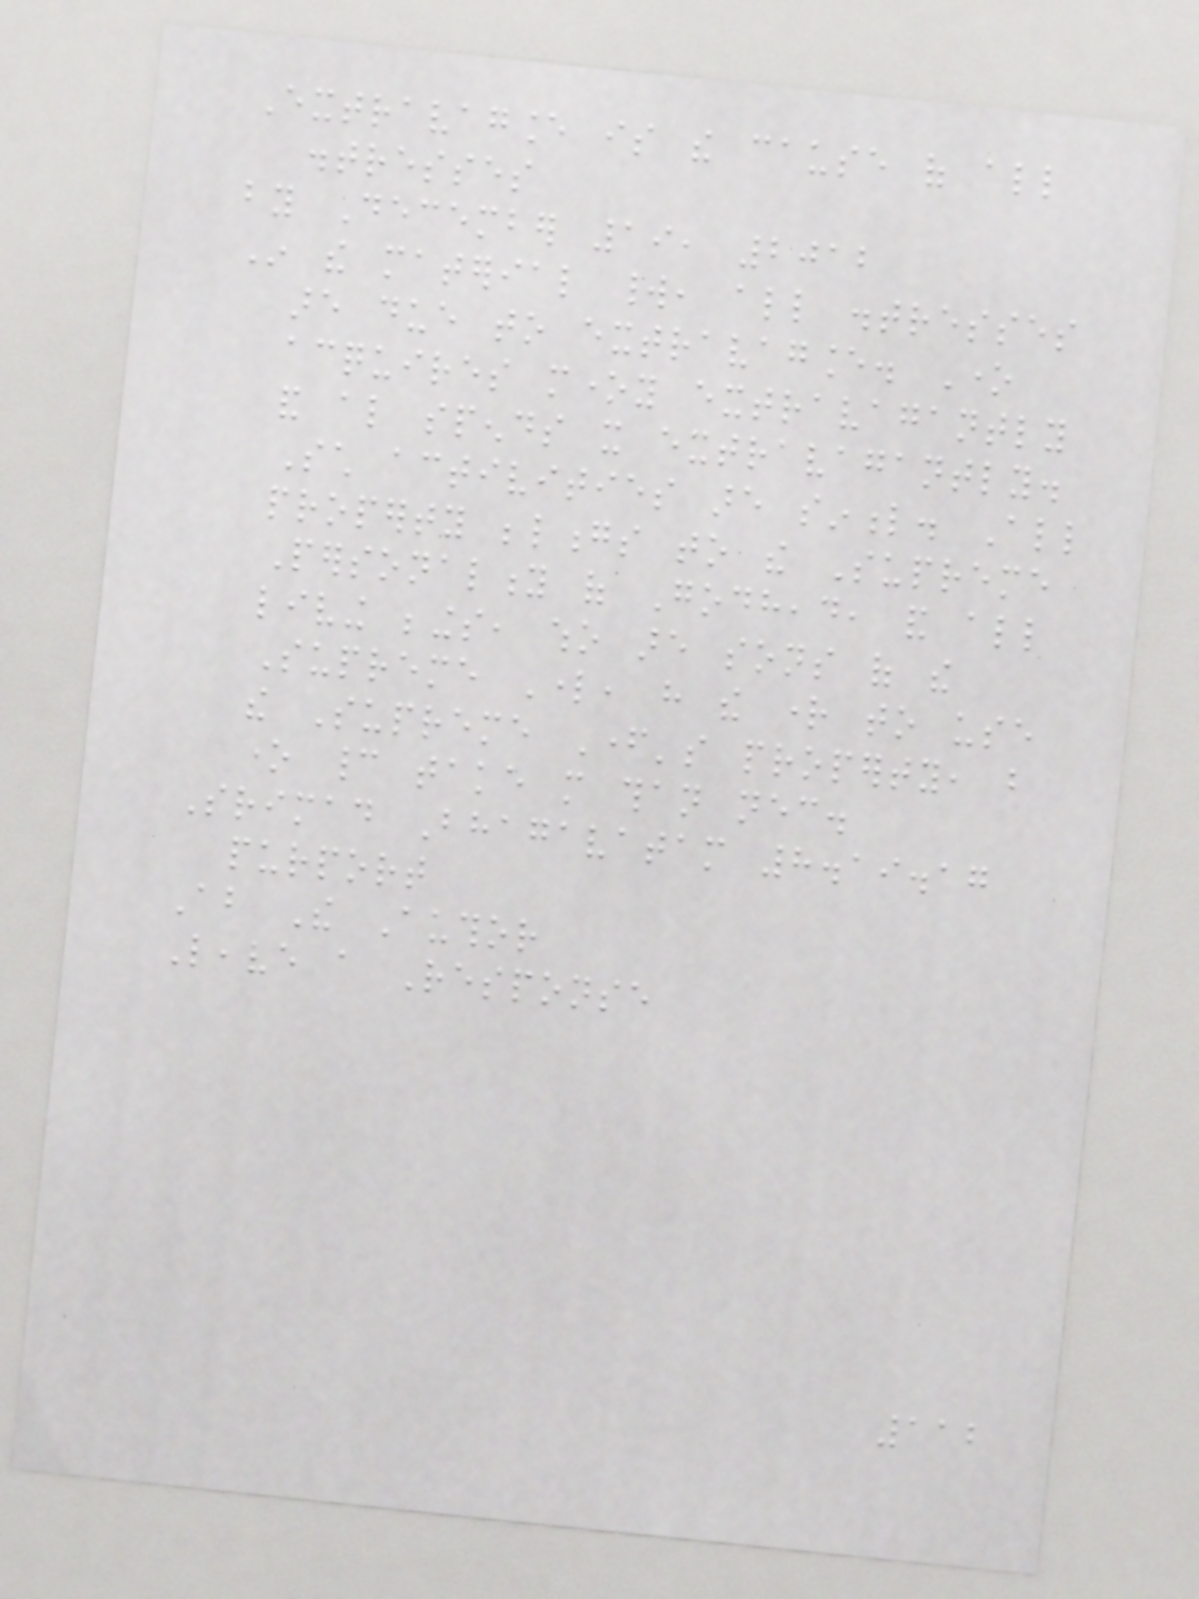Extravagance is the cause of all
distresses
by December 19, 2012
In the material world, all distresses
are due to extravagance. One
acquires money extravagantly
and also spends it extravagantly.
Such activities are sinful. All
property belongs to the Supreme
Personality of Godhead, and all
living beings, who are sons of the
Supreme Lord, have the right to use
the Supreme Father's property, but
one cannot take more than necessary.
Srimad Bhagavatam 8.19.17
purport
About The Author
Leave a Response
112
